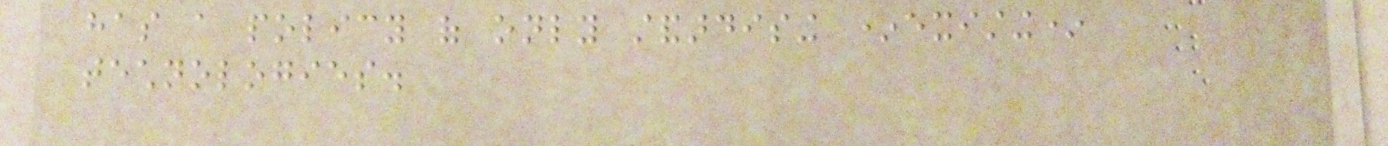has a policy of only standardising *existing*
technologies.
